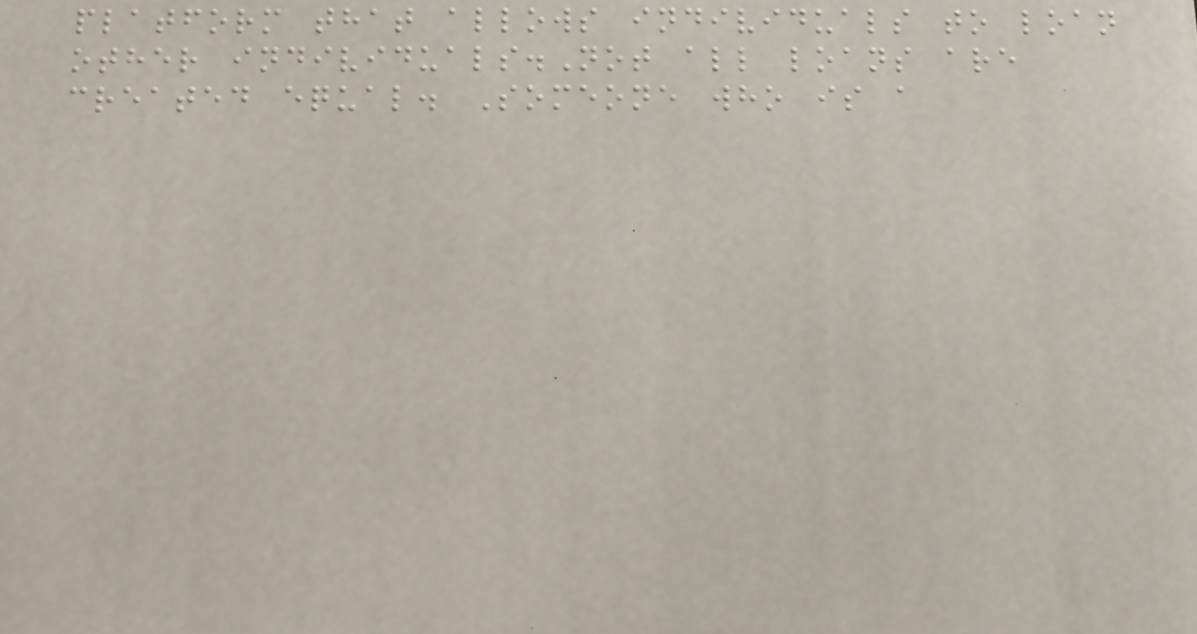platform that allows individuals to loan
other individuals.Not all loans are
created equal. Someone who is a
